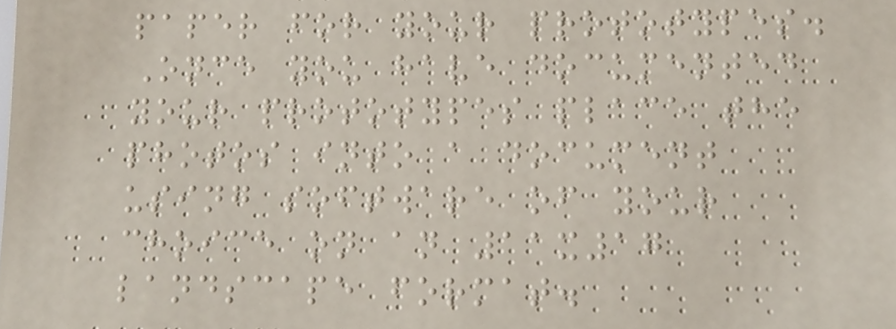paper for your prototypes.
Once you have documented
your prototypes place the
photos into a document
using software of your
choice on an 11x17
landscape format.
